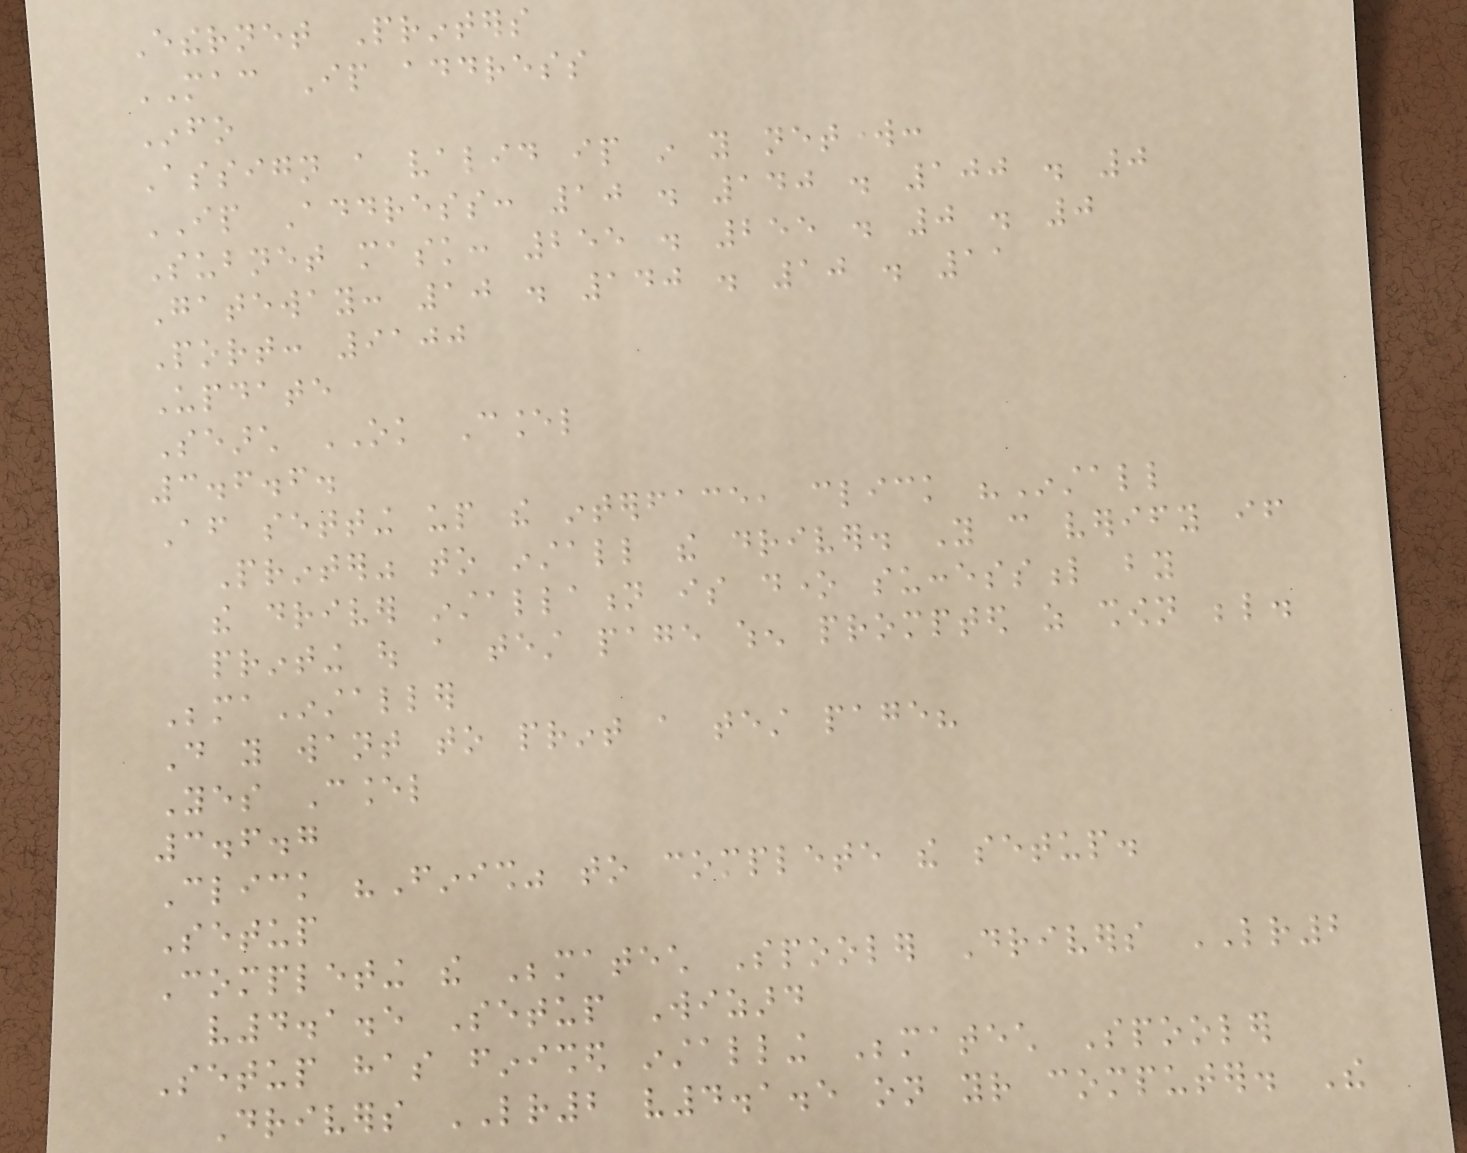Ethernet Printers
MAC Ip address
Info
Assign a valid ip in you network:
IP Address: 10 . 140 . 100 . 0
Subnet mask: 255 . 255 . 0 . 0
Gateway: 10 . 140 . 10 . 11
Port: 9100
Update
Search OK Cancel
3.6.6.
After setting up the interface, click "Install
Printer" to install the driver. You can verify if
the driver installation is done successful by
printing out a test page when prompted as shown below.
BemaInstaller
Do you want to print a test page?
Yes Cancel
3.6.7
Click "Finish" to complete the setup.
Setup
Completing the Bematech Spooler Drivers LR2
v4.1.5 Setup Wizard
Setup has finished installing Bematech Spooler
Drivers LR2 v4.1.5 on your computer. The
